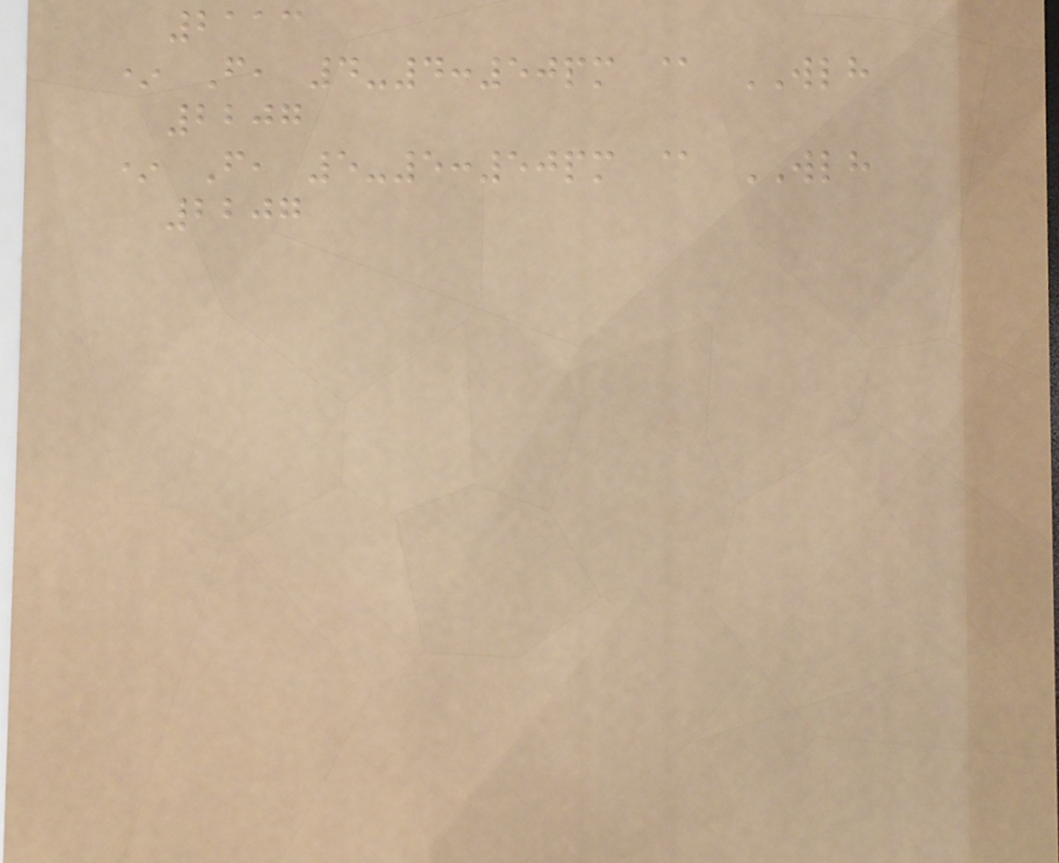2113
* F, 4-4:50pm @ WLH
2207
* F, 5-5:50pm @ WLH
2207
